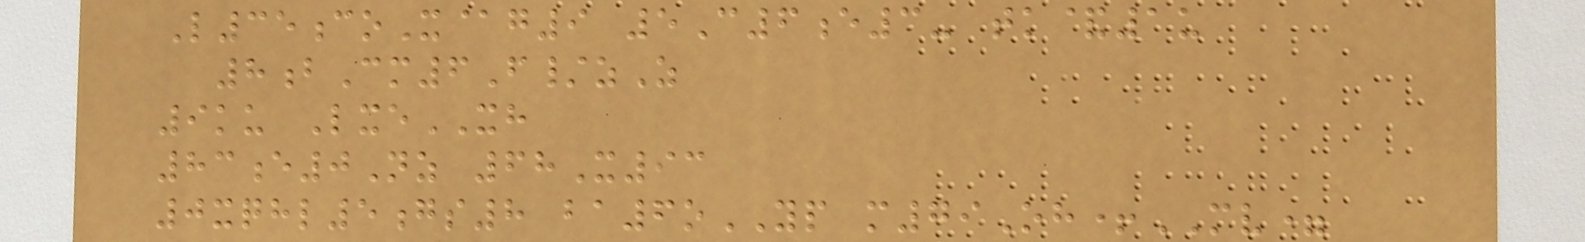L35coX@g9 5C6e3- tk&1u
8bCm6F/zZ
9ku LxeXH
83e0Nz 68X93
0xqhl5gs8 ba6oYP m79Oh+MV=
